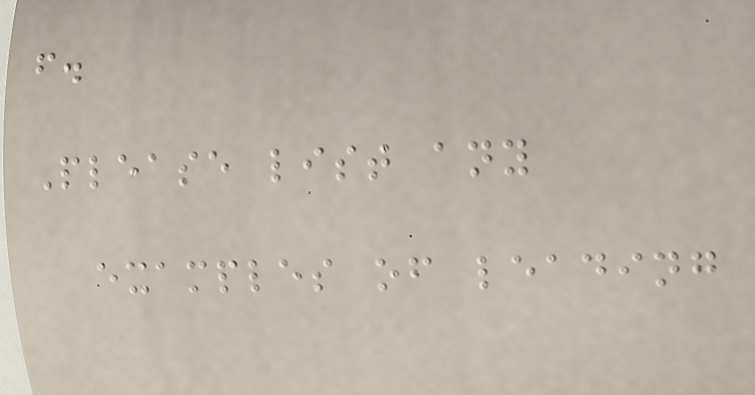f.
Please list any
examples of leading
